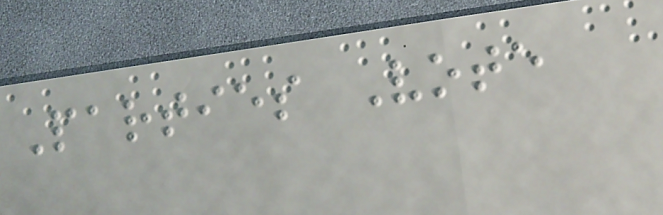Parties Vote
